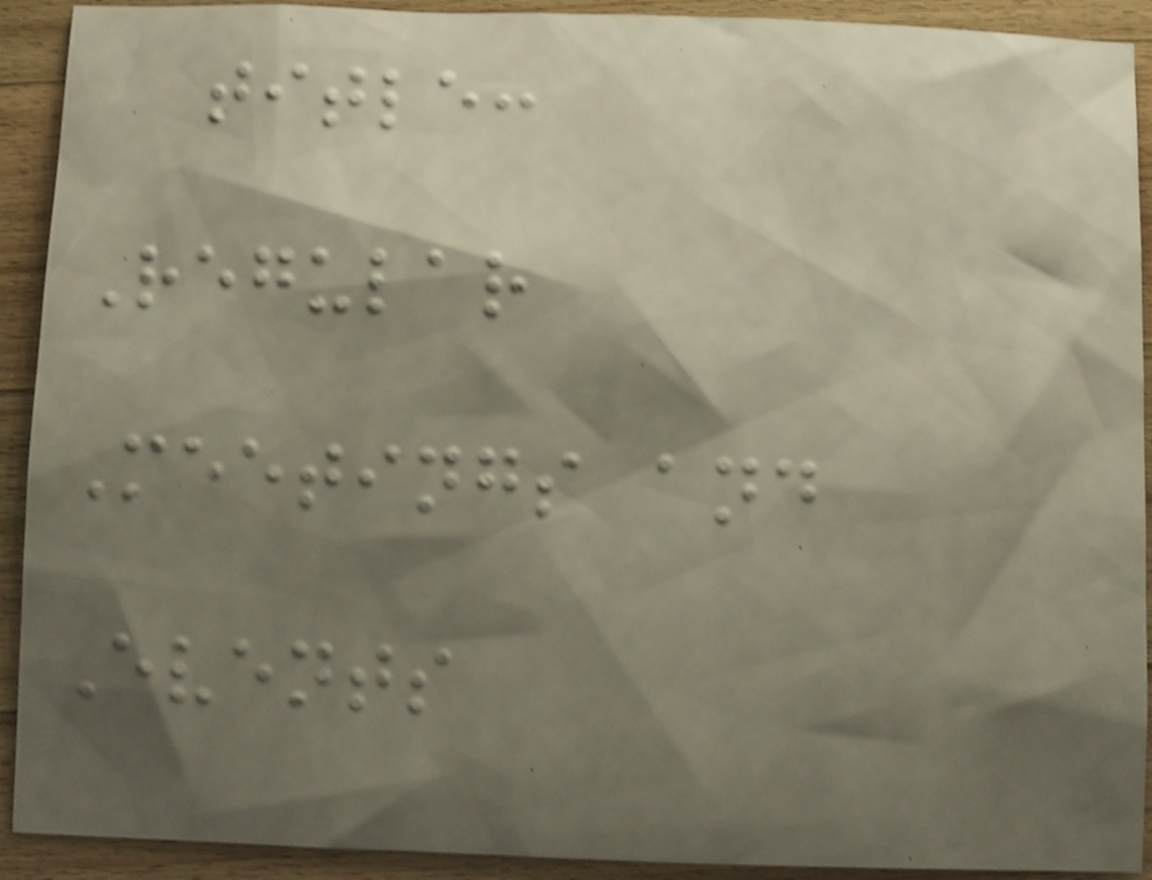title:
Regular
Meetings and
Events
